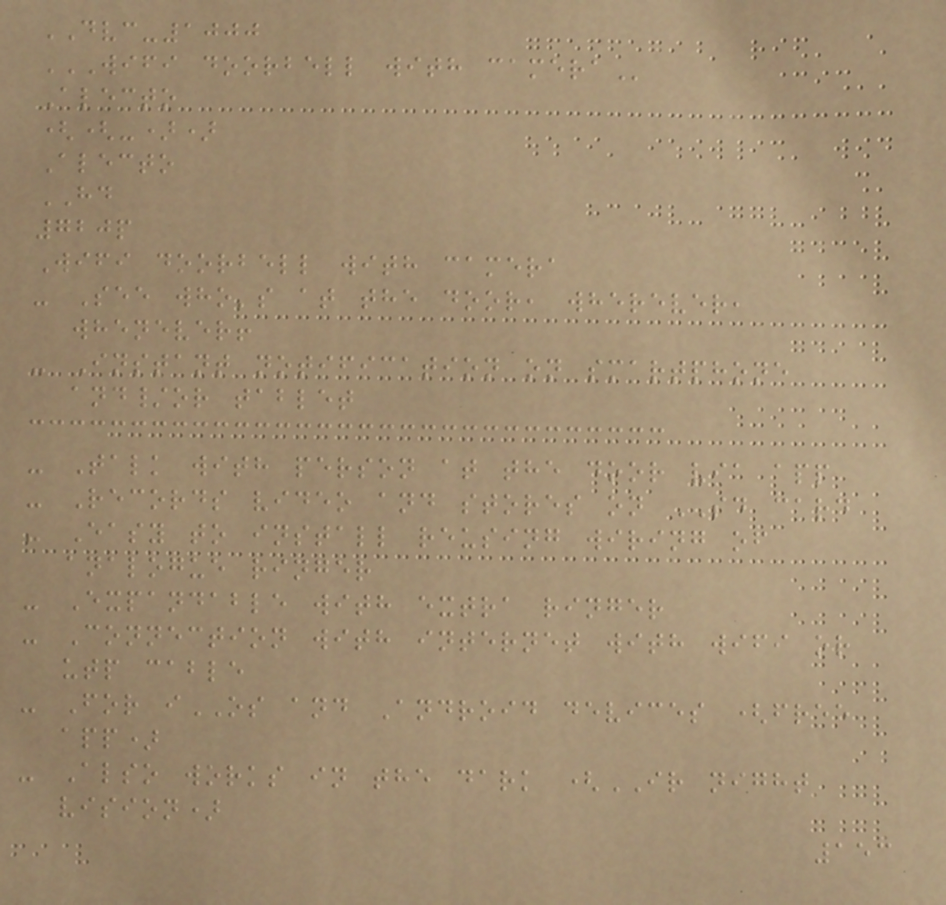DVC-1000
WIFI DOORBELL WITH CAMERA
Alecto
((-))
Alecto
HD
720p
Wifi doorbell with camera
- See who's at the door, wherever,
whenever!
- Instant notification on smartphone
and/or tablet
- Talk with person at the door via app
- Records video and stores on SD card
- Easy to install reusing wiring of
analogue ringer
- Expandable with extra ringer
- Connection with internet with wifi or
utp cable
- For iOS and Android devices (free
app)
- Also works in the dark (IR night
vision)
153
